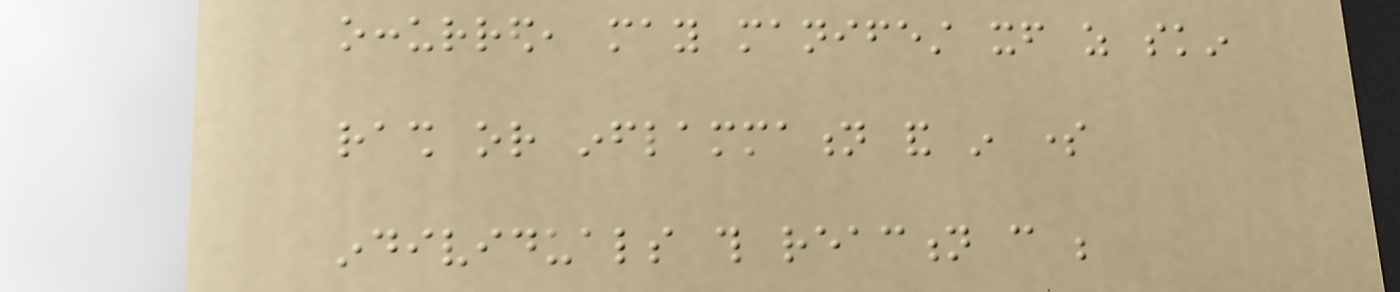occurred, may manifest itself as skin
rash or inflammation and in some
individuals this reaction can be
